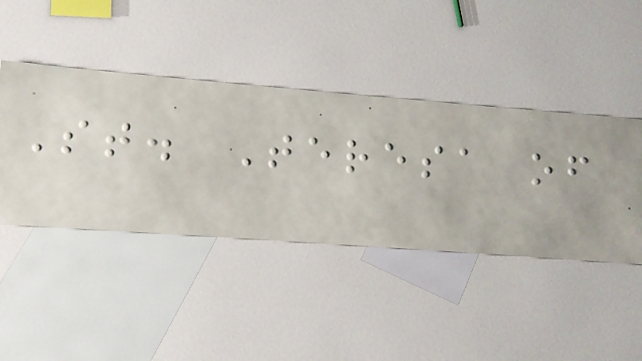St. Teresa of
